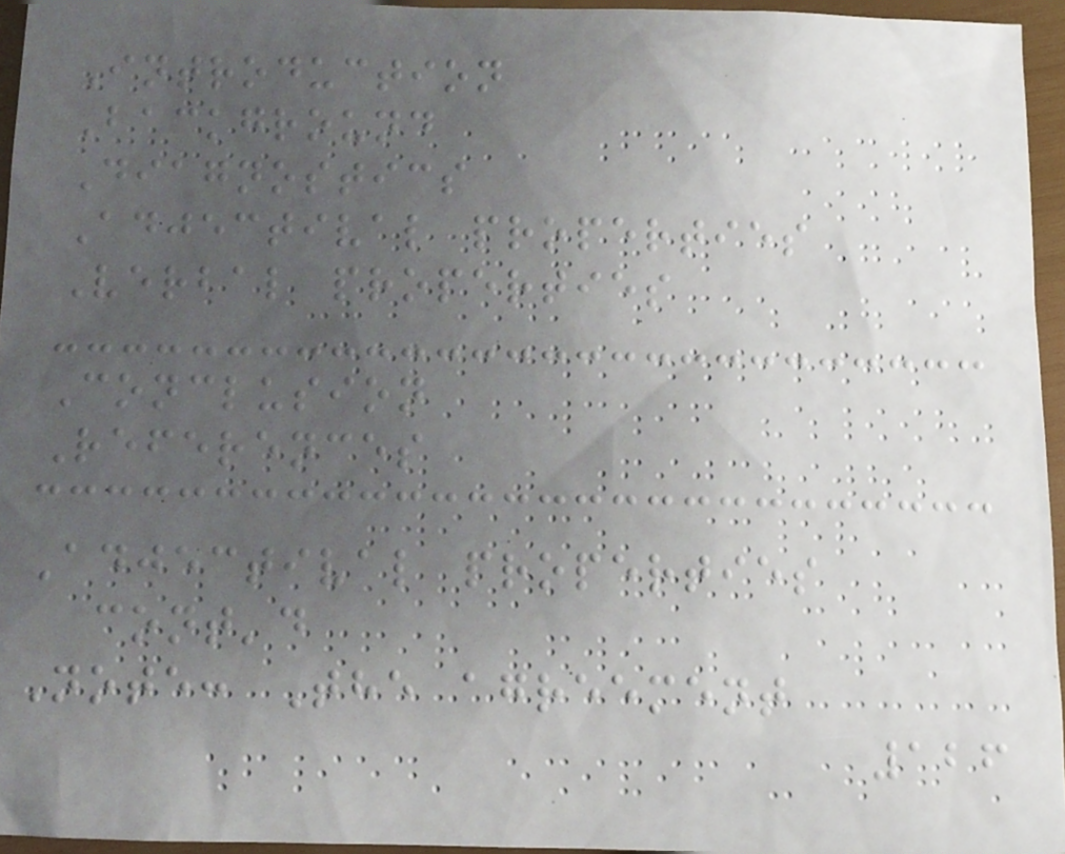Introduction
Background
Diagnostics
Adjectival properties
Verbal properties
Conclusion
References
Adjectival properties
cont'd
Note: The agreement
126
